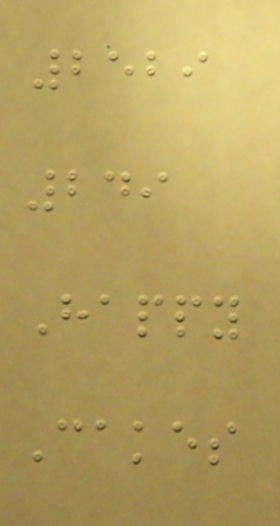2529
249
Happy
Cakes
